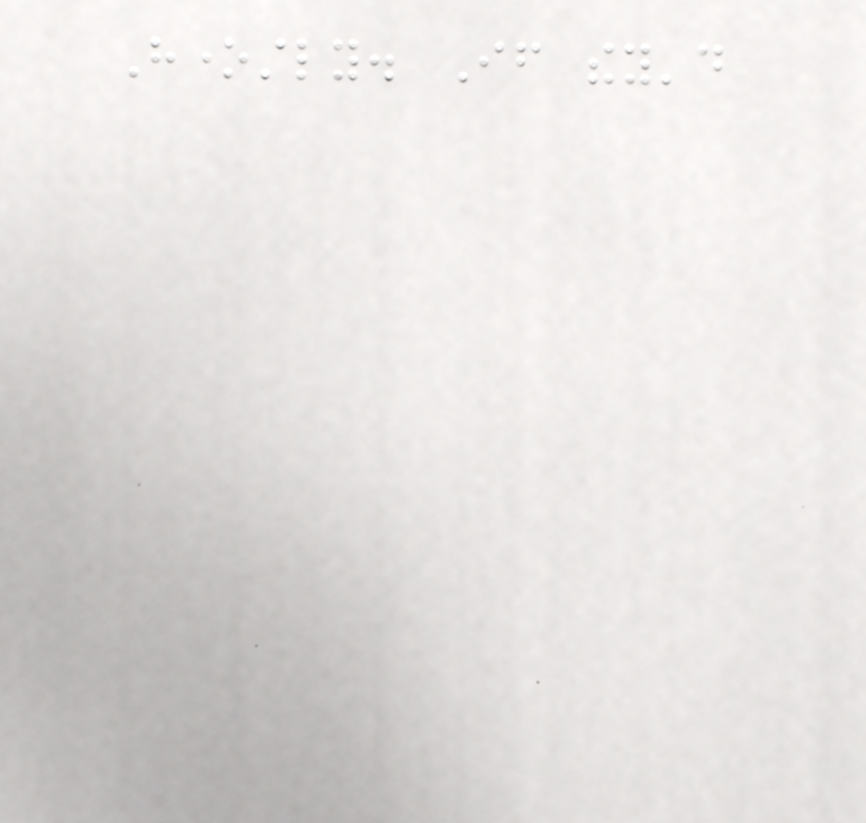Honestly. If they'd
